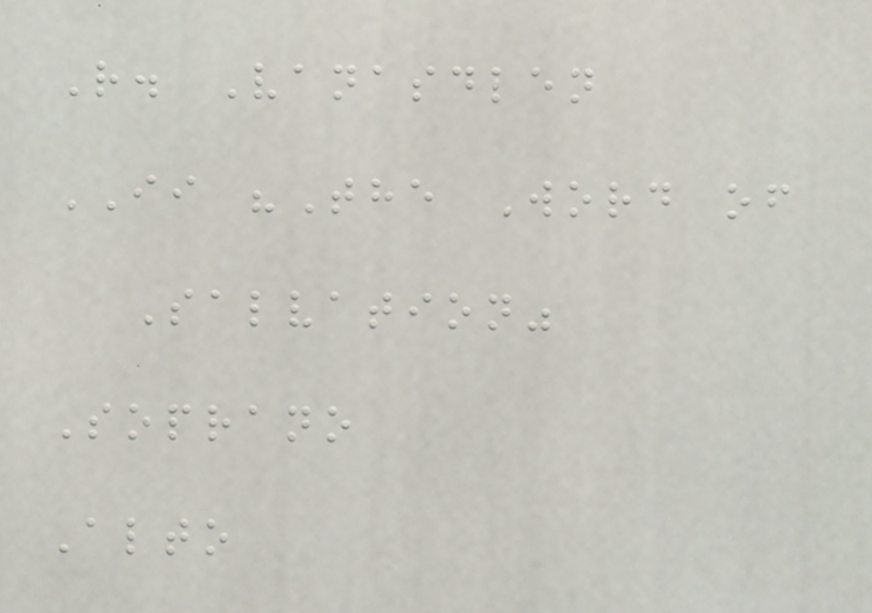R. Vanasdlen
II "The Word of
Salvation"
Soprano
Alto
